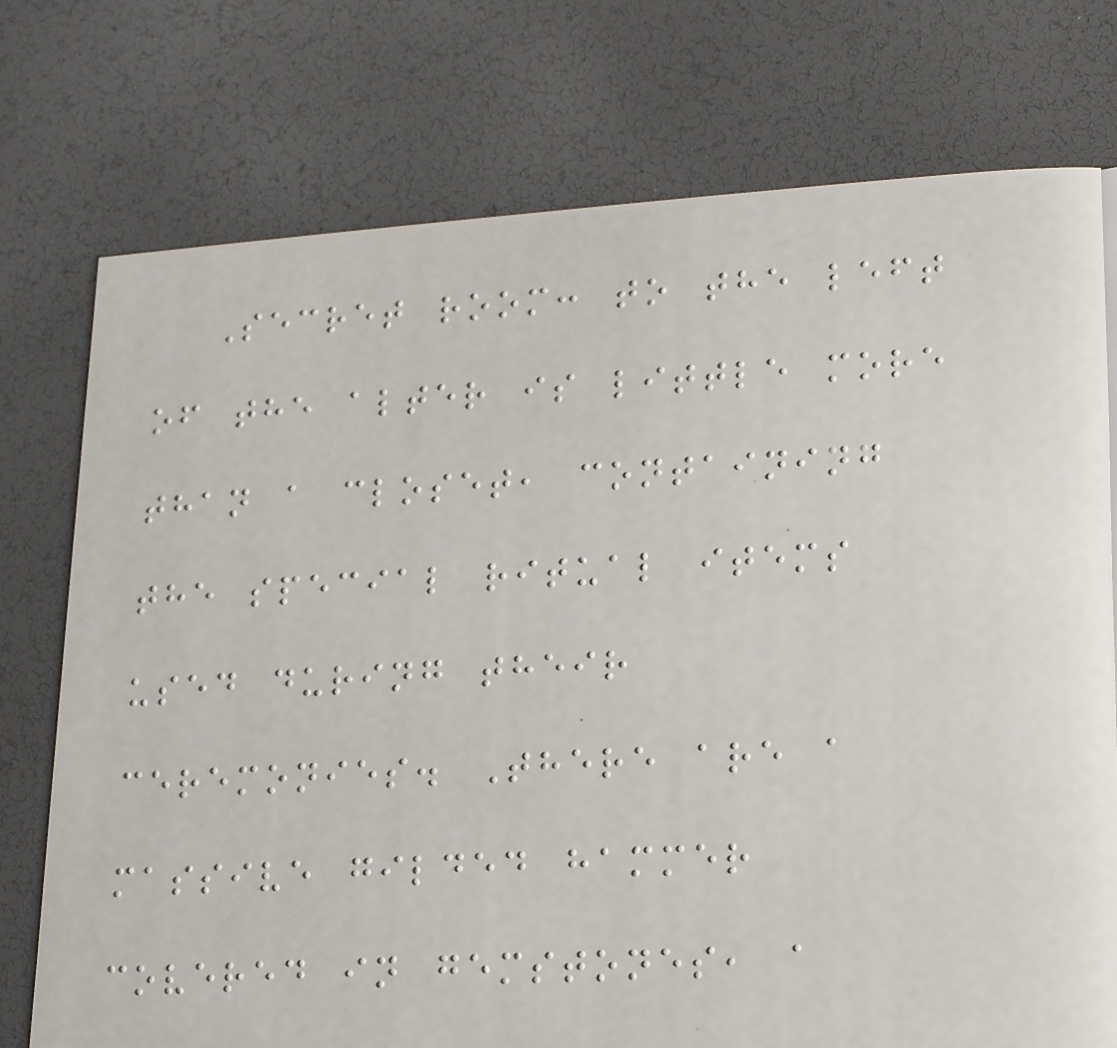Secret room: to the left
of the alter is little more
than a closet, containing
the special ritual items
used during their
ceremonies. There are a
massive gilded hammer
covered in gemstones, a
